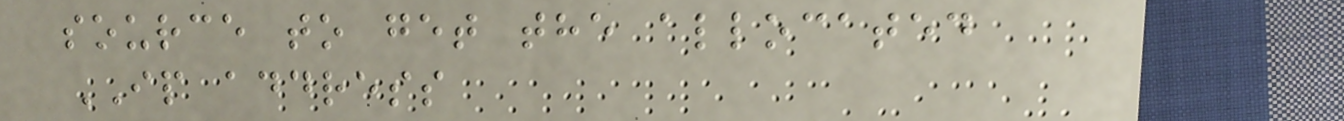source to get the allocated
IP address
